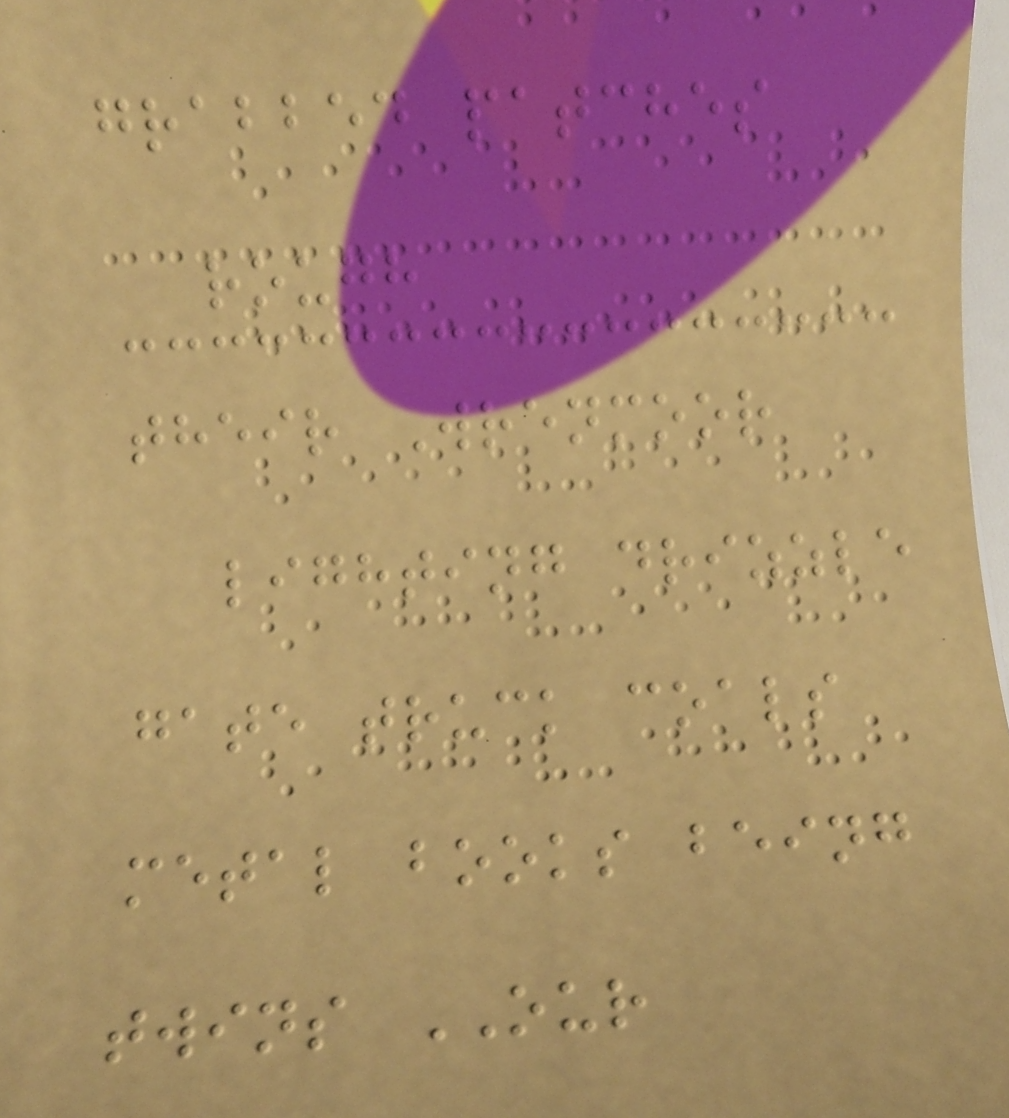grabbed patches
rough
their Wrenmoor
lighting drizzle
gate truck coals
metal books being
twins OUR
